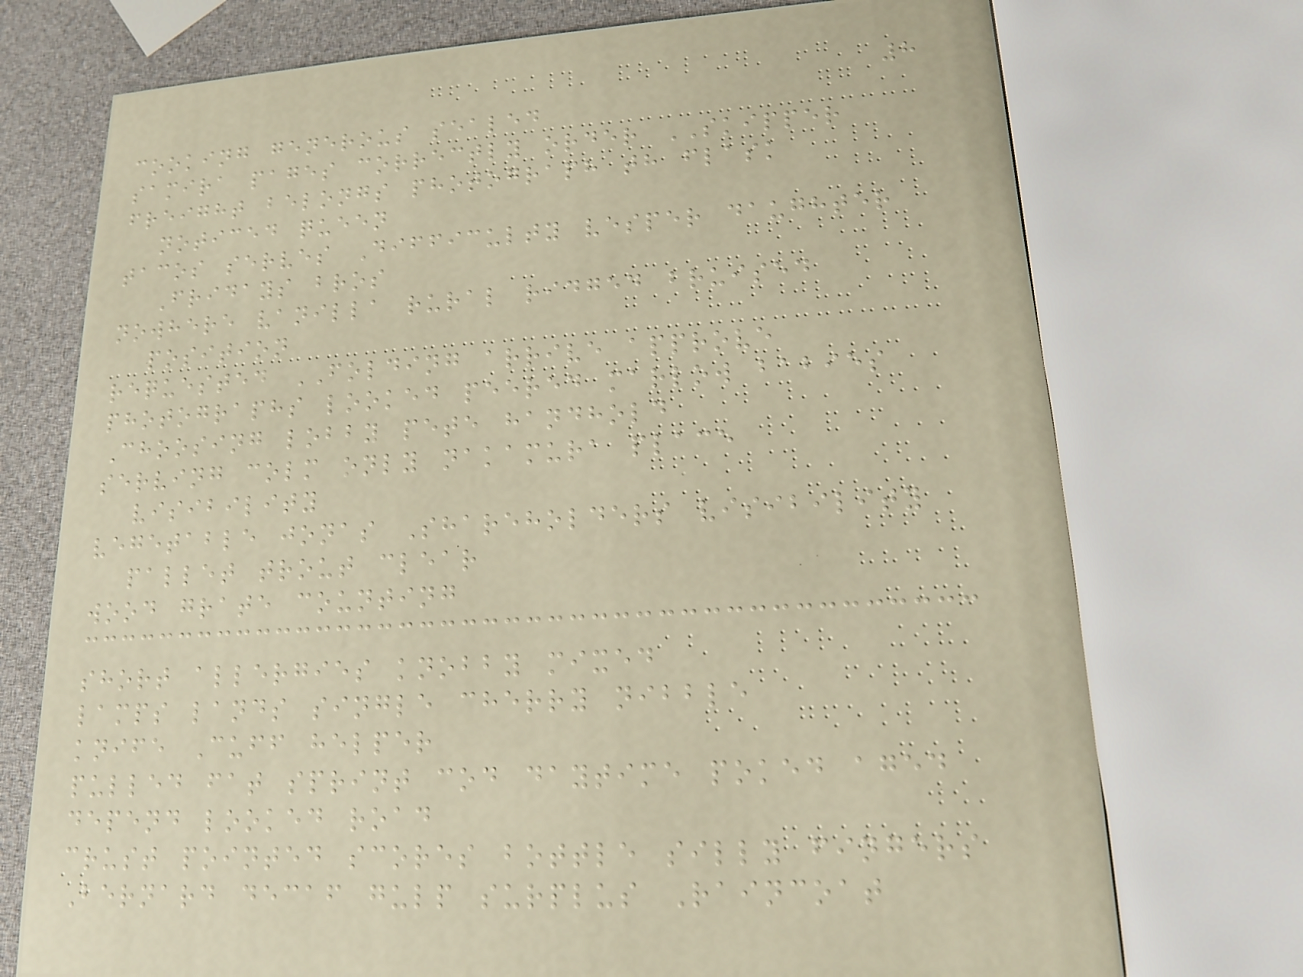8
cooking generous sealed
samira pages correctly order SKIPPER
freight belongs photograph th flask
noticed queen
tacos serves Difficulty vesper daughter
Fridays bros
nowhere vanilla rural ridged bruised
position
requested FOLDING arrive approve
photographs looked peered marlow babies
Choosing lobby pete handhold
serving colm only nakamura place
visibility
vegetable jonas Shareholders visibility
pallet trout clear
wood grate counting
short allergies knobby mixed
lamps lands single cherry nibble
knife Cuff helper
pulled fat sprint cod daytime poked aged
depend looked road
crust pointed scores bottle silly fingers
Bernard decaf gulp surplus Raincoat
